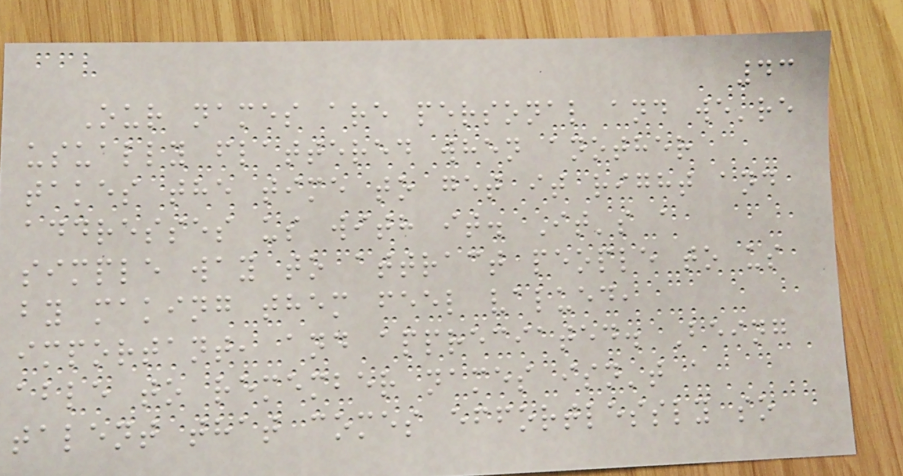43
Our names are personal and we're
usually flattered when another
takes the time to get it right and
addresses us with it. It's a
simple way to attract people to us
by making them feel valued,
important, and appreciated. Being
able to remember names isn't a
talent that comes effortlessly so
